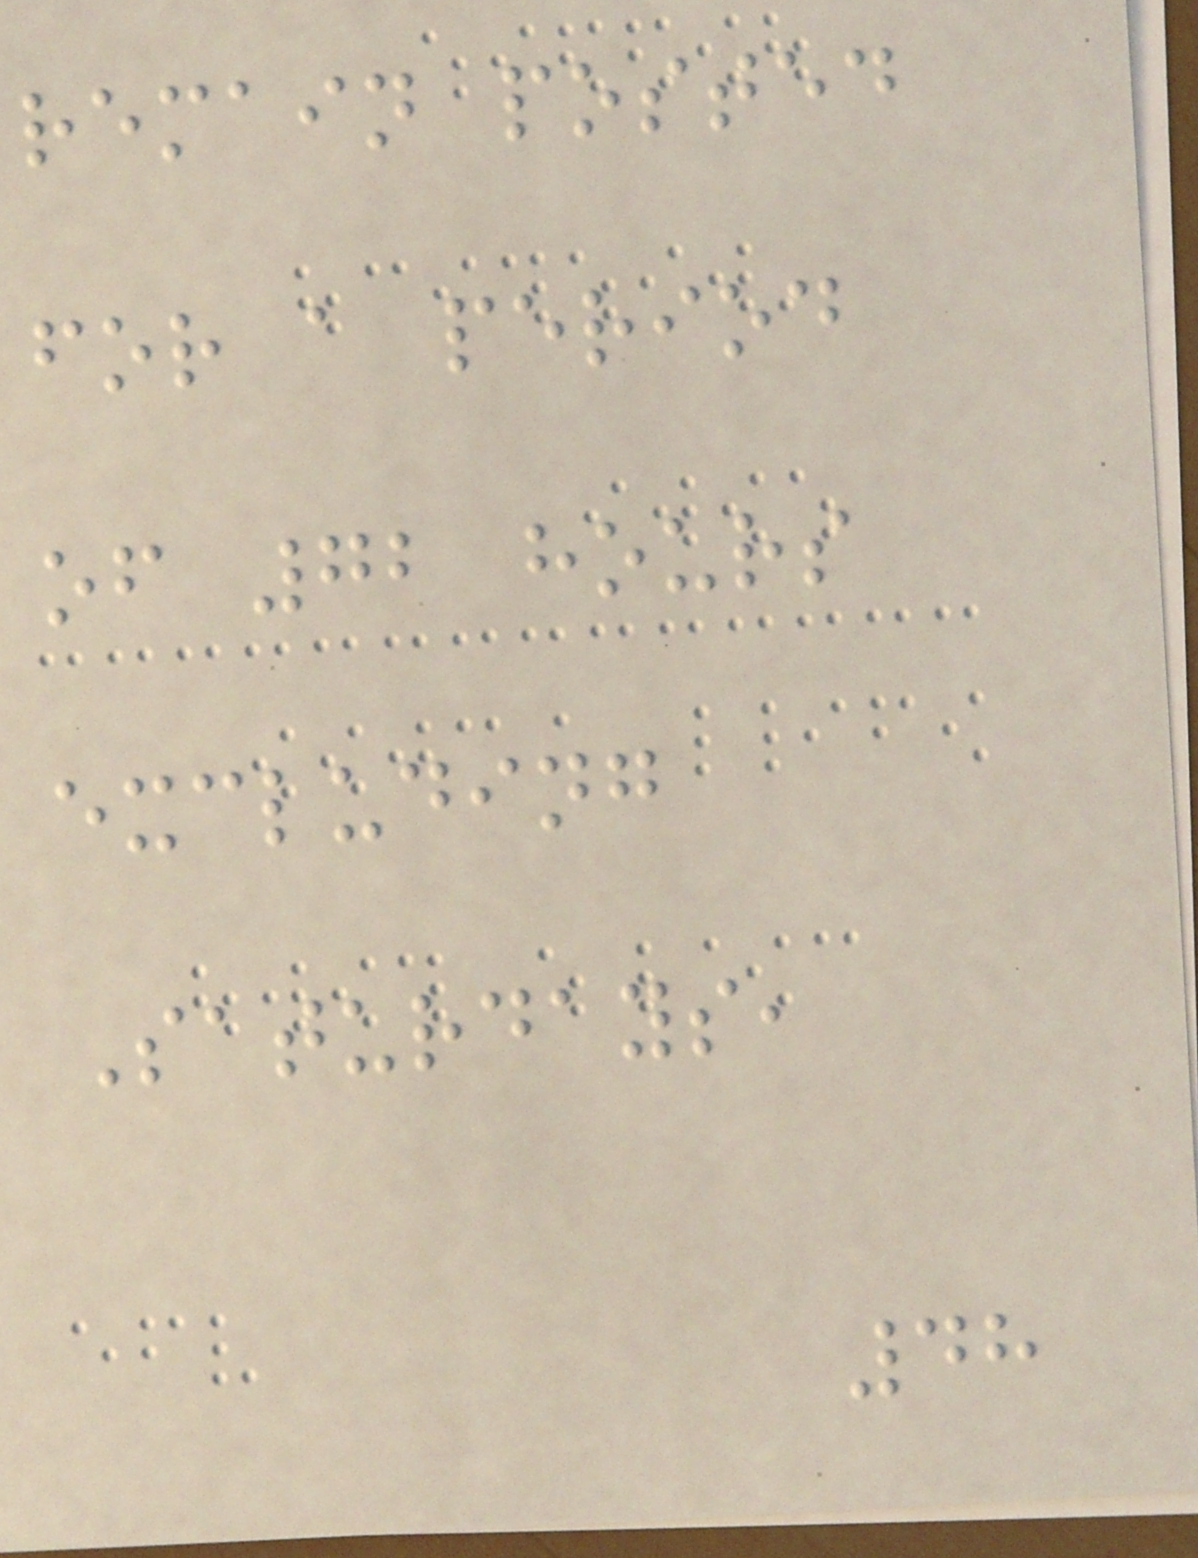remain posted
for a period
of 72 hours
excluding
Saturdays,
48
